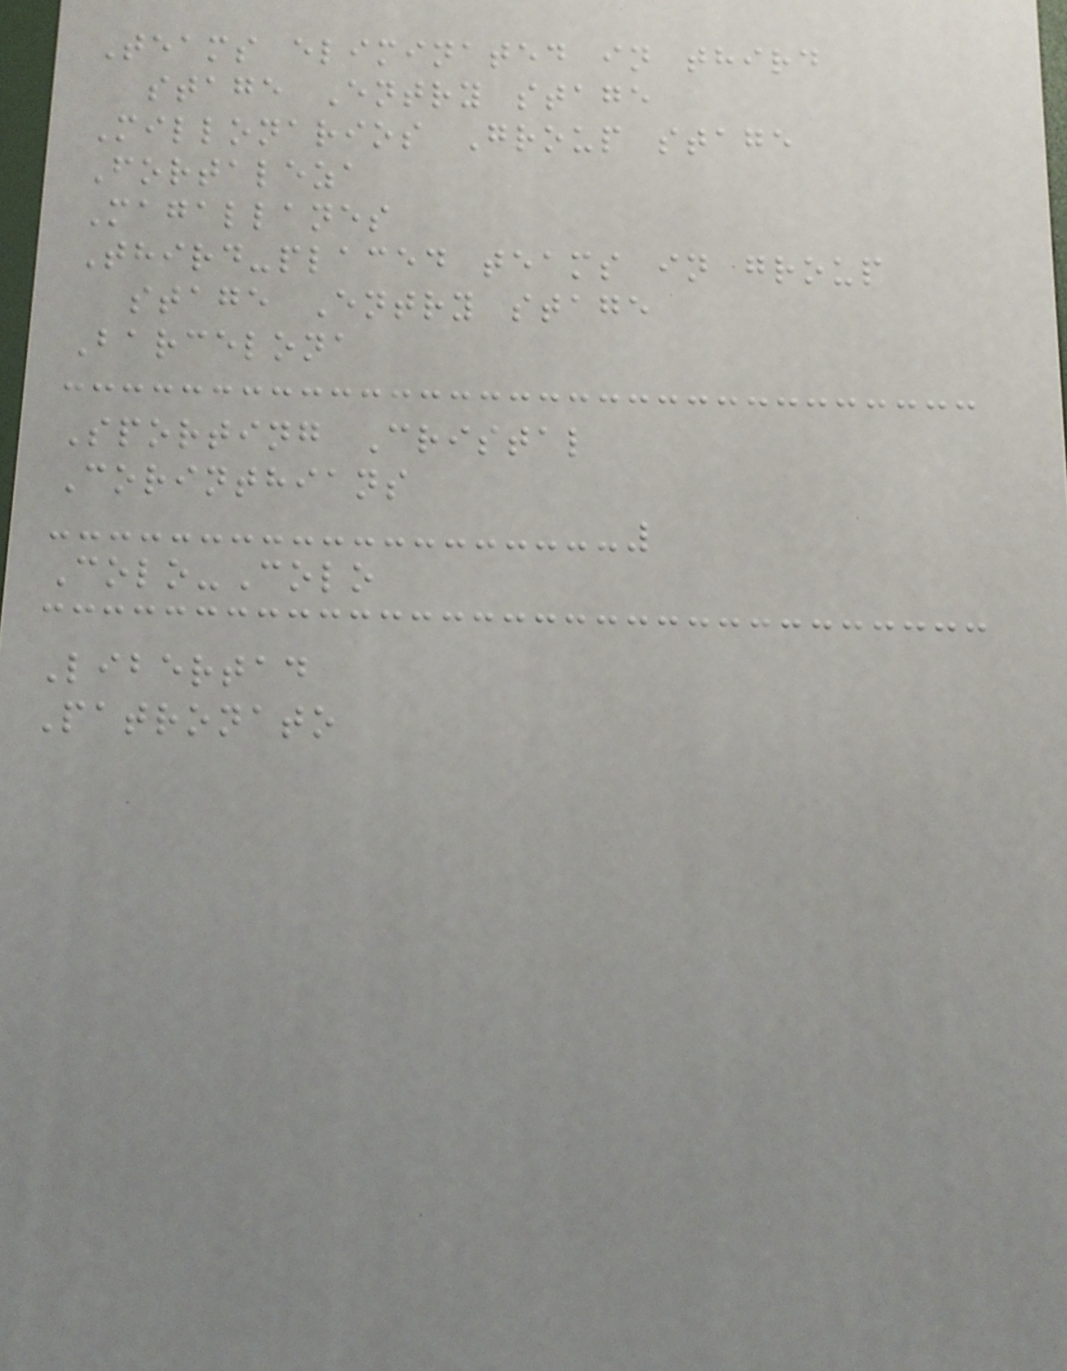Teams eliminated in third
stage Entry stage
Millonarios Group stage
Fortaleza
Magallanes
Third-placed teams in group
stage Entry stage
Barcelona
Sporting Cristal
Corinthians
Colo-Colo
Libertad
Patronato
